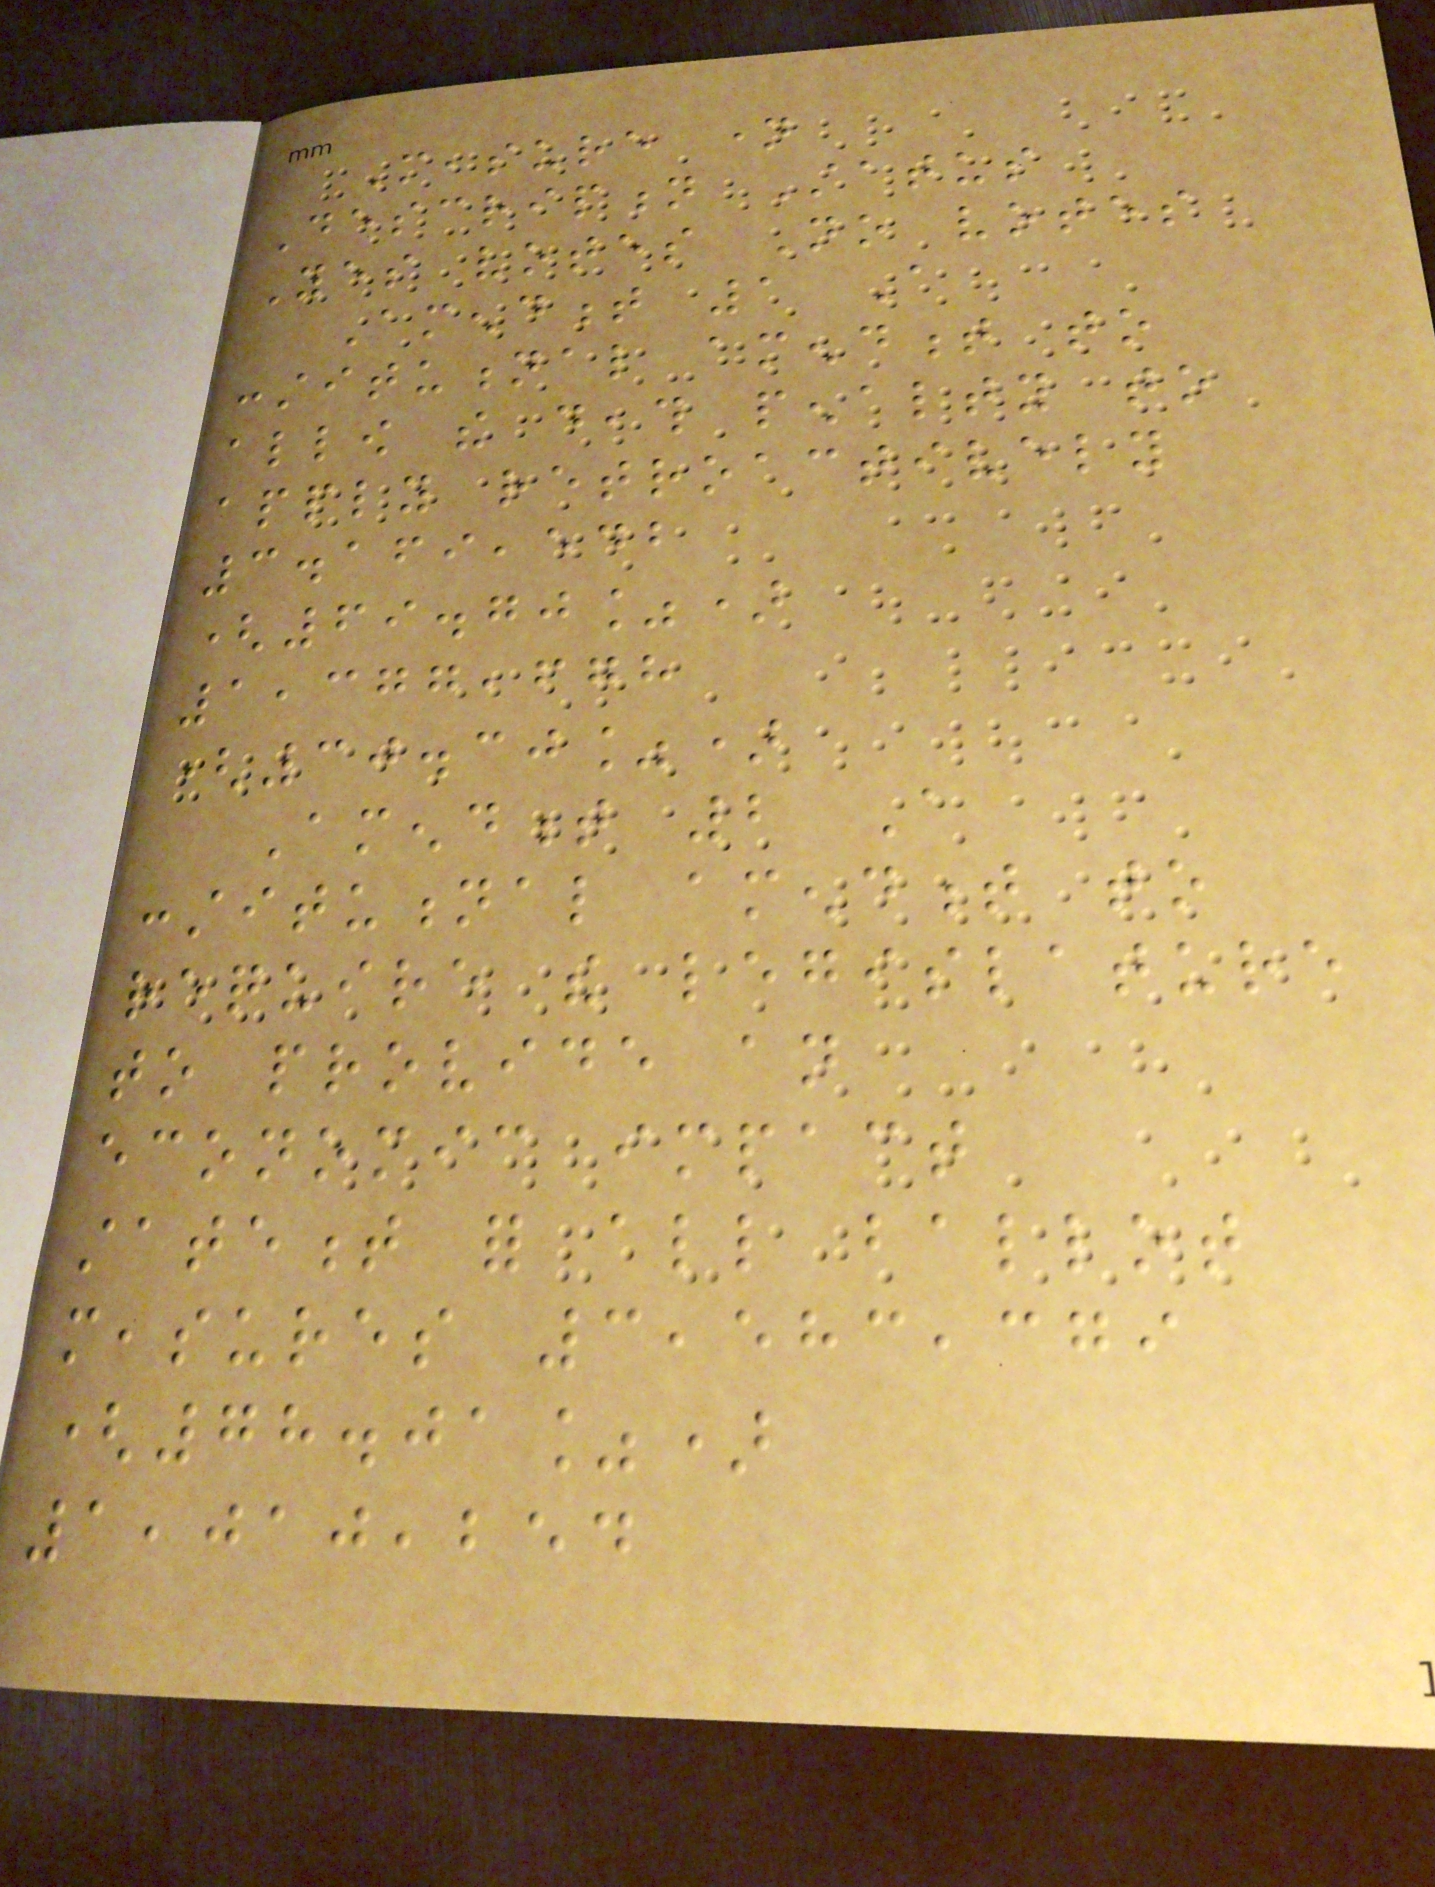Measure name
Description Status
Yes votes No votes
Amendment 1 A
constitutional amendment to
allow the death penalty to
apply retroactively
3.169,542
(69.70%)
1,377,678
(30.30%)
Amendment 2 A
constitutional amendment to
require the legislature
to provide an
economic impact
statement for all ballot
measures 3,583,379
(78.01%)
1,010,254
